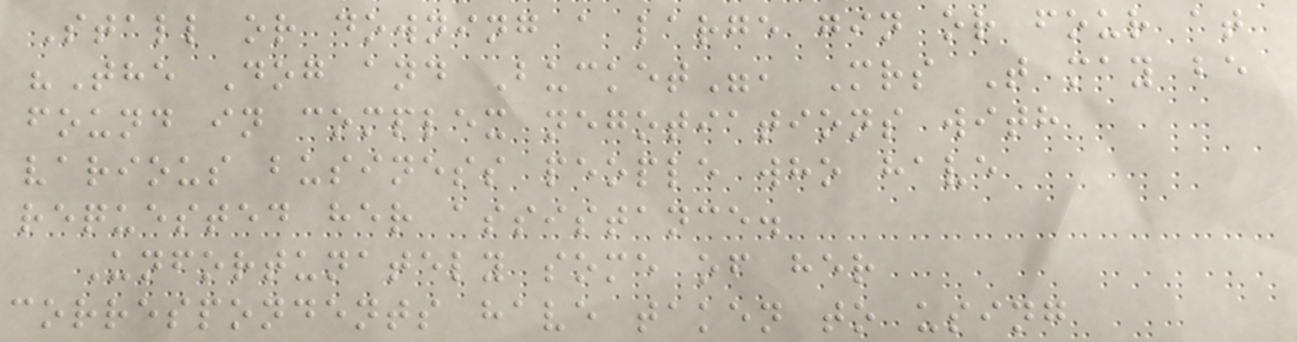Stall or downing a large gin or four at
"The Dog and Bucket", Mrs T may be
found in complex negotiations with
various business people who have
requested her assistance.
Unfortunately some of her
correspondents have taken to using
